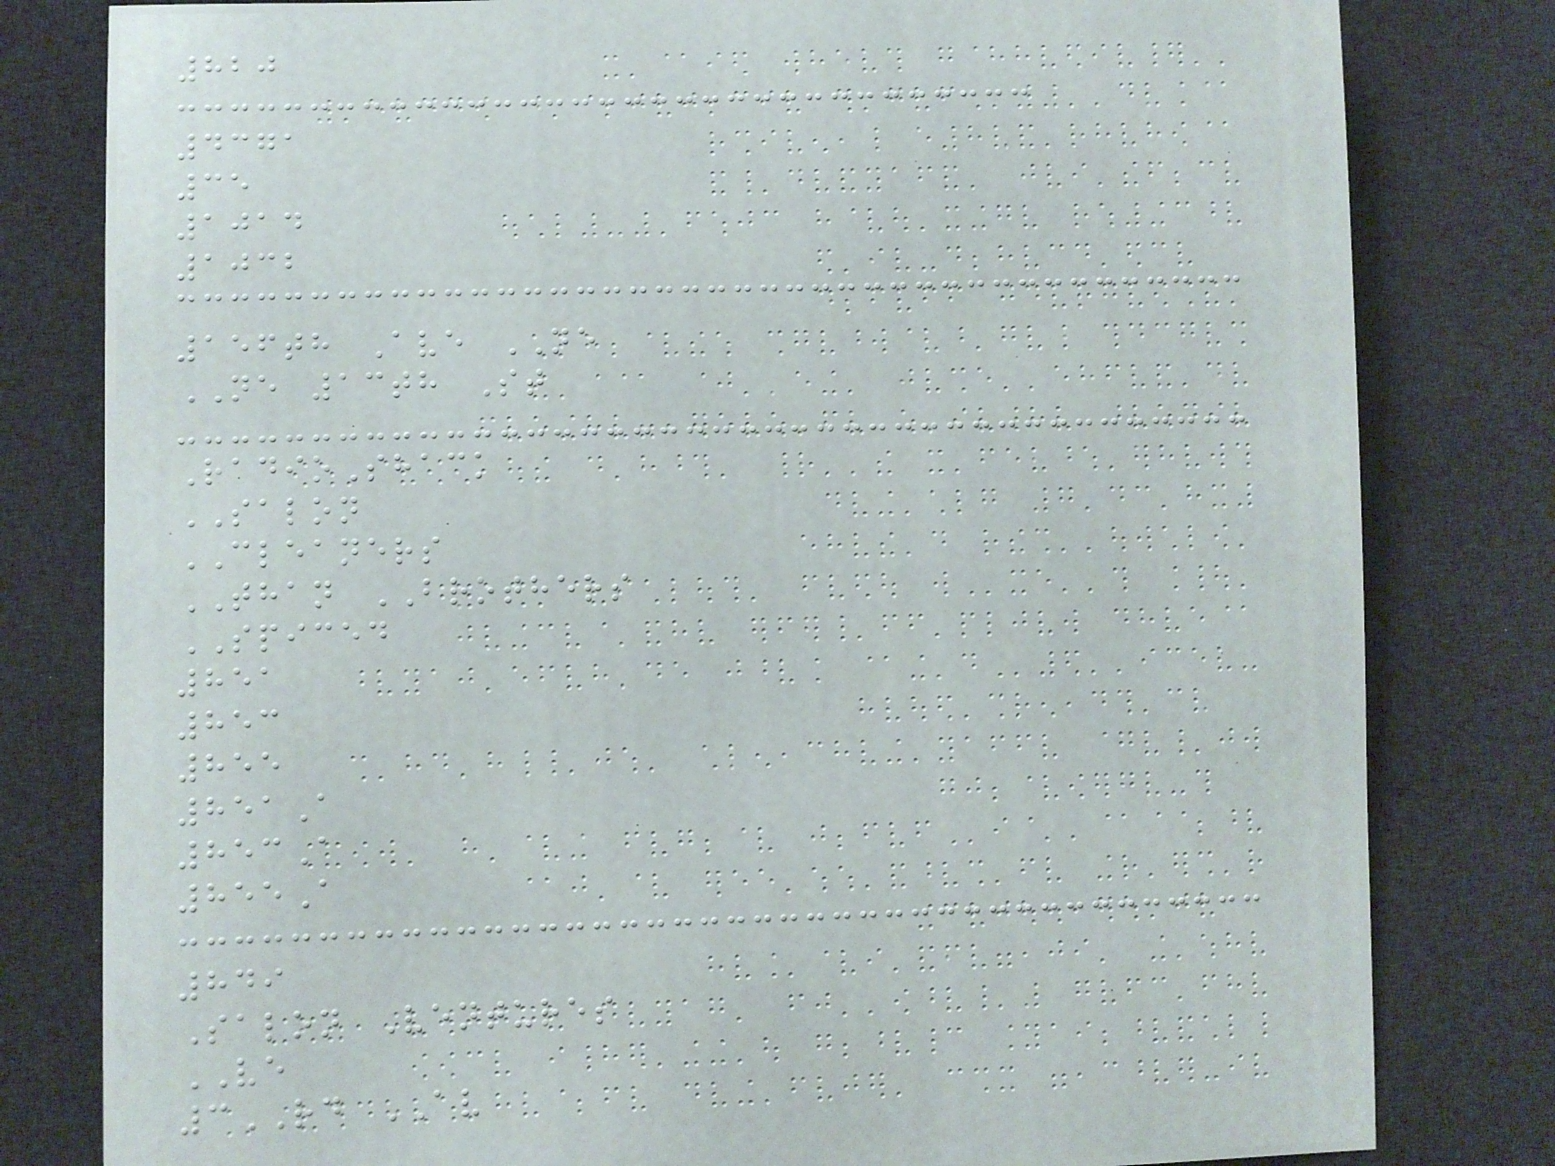820
4371
35
1014
1032
156th Ave NE
NE 13th St
RadioShack
SALON
CLEANERS
THAN BROTHERS
SPICED
851
853
855
851A
853A
855A
849
Salon Ventures
VE
3RD AV
